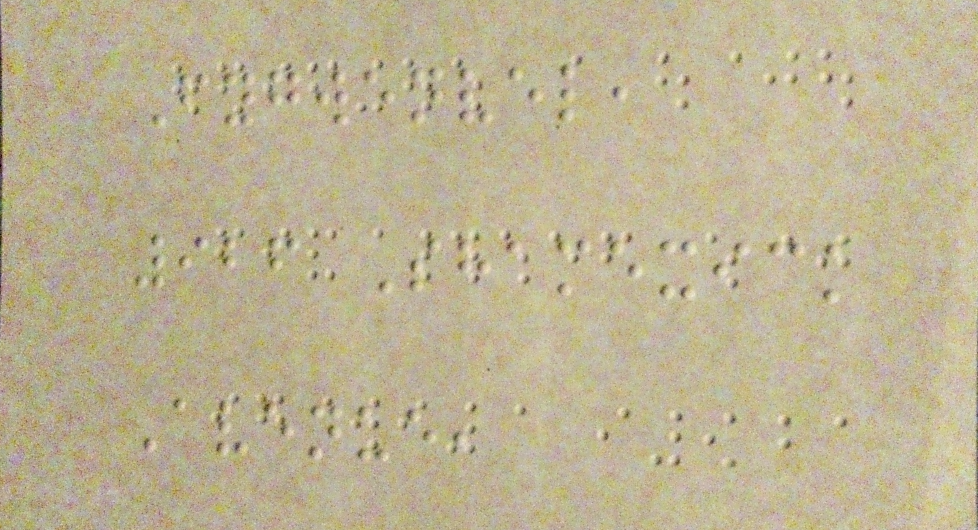Fygwenvel,
926 Shamexick
Avenue,
